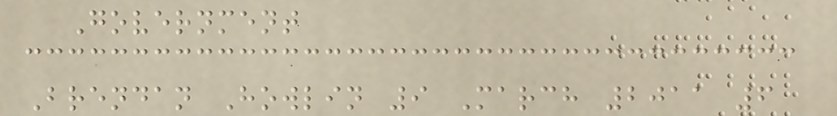Government
Brendan Howlin 9 March 2011 6
